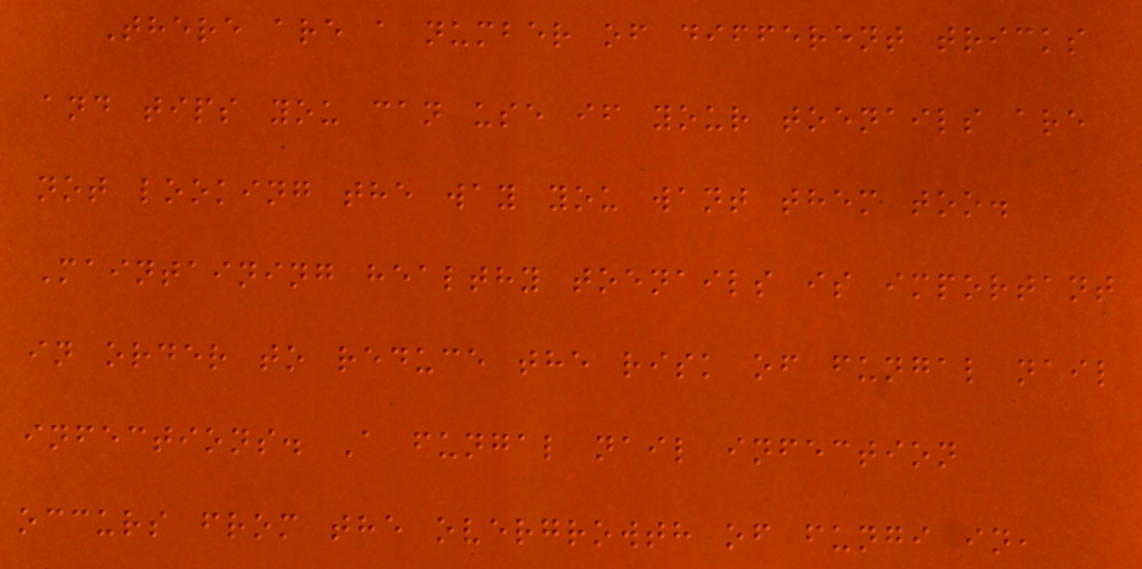There are a number of different tricks
and tips you can use if your toenails are
not looking the way you want them too.
Maintaining healthy toenails is important
in order to reduce the risk of fungal nail
infections. A fungal nail infection
occurs from the overgrowth of fungi in,
